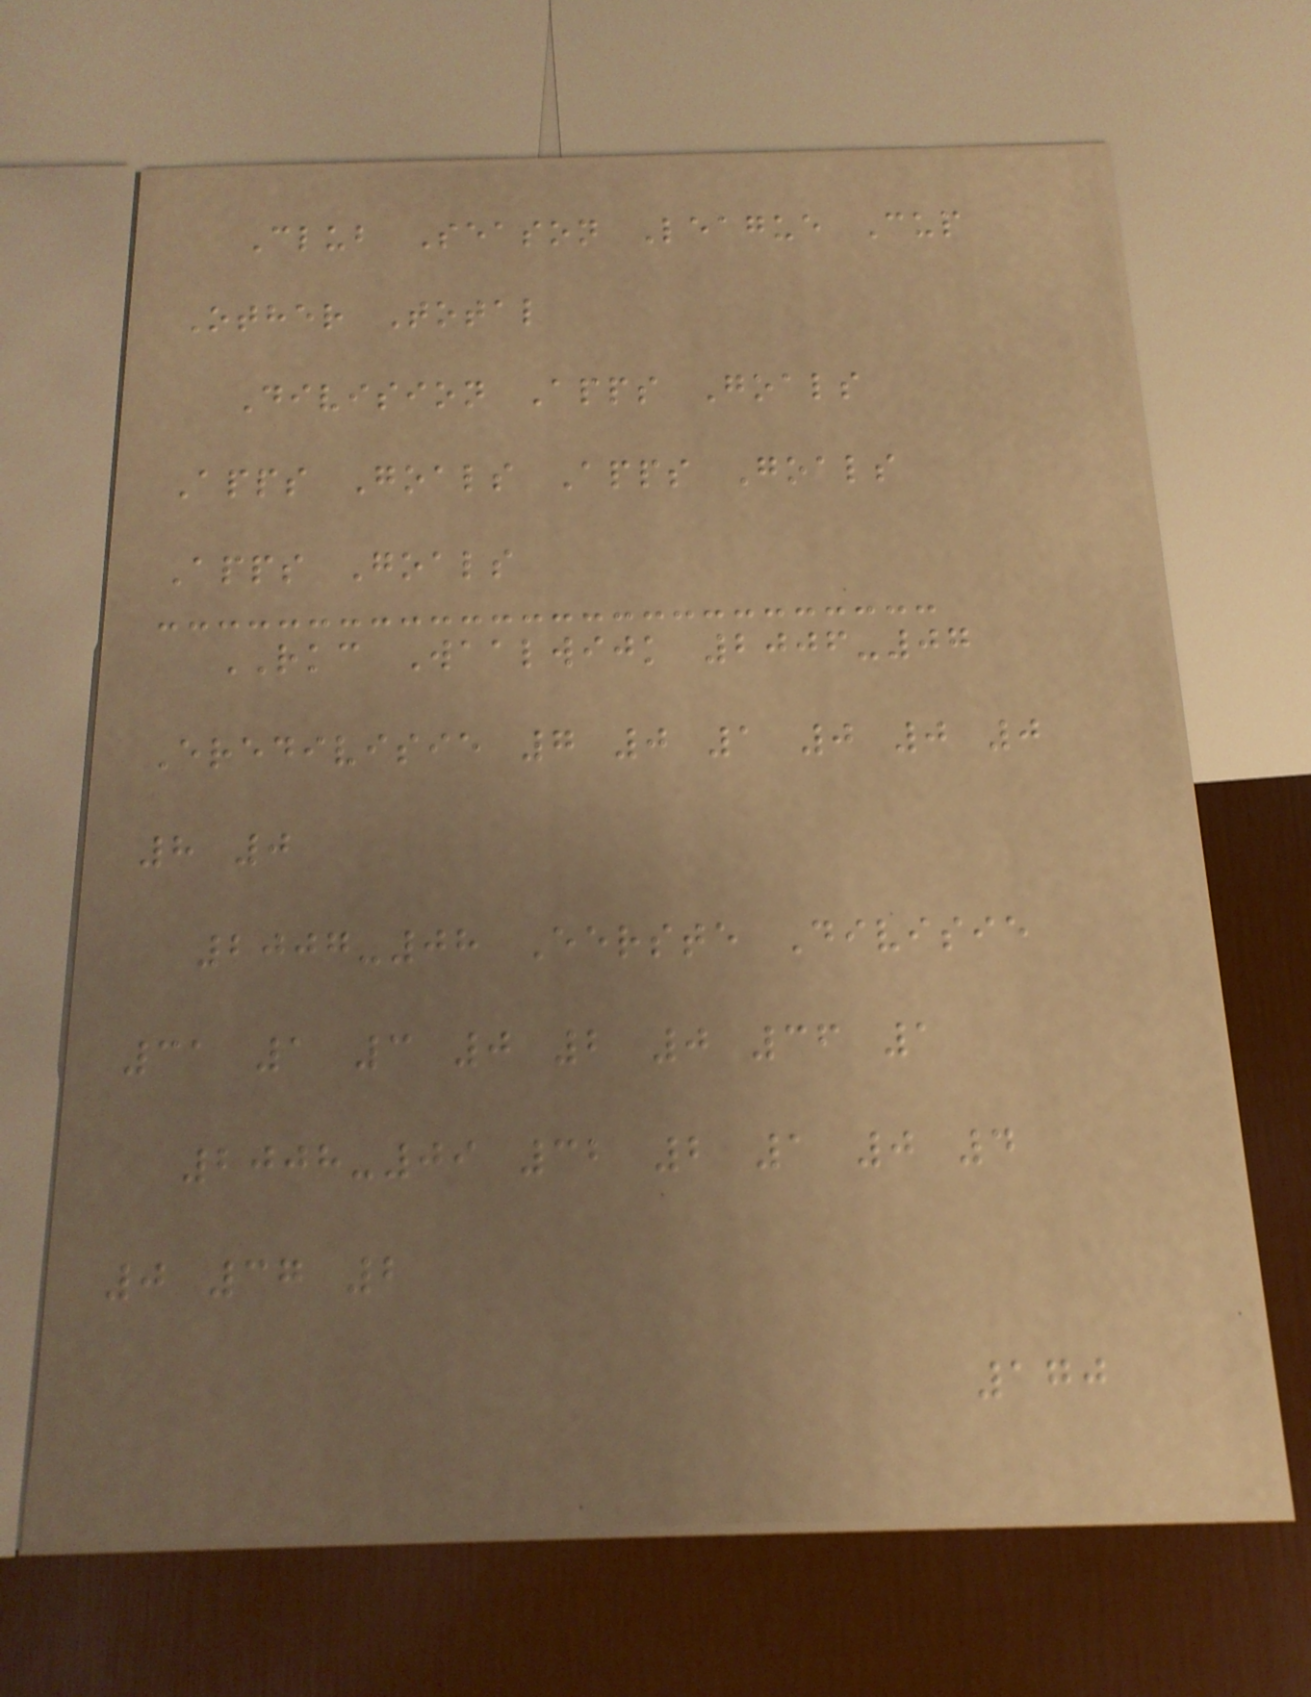Club Season League Cup
Other Total
Division Apps Goals
Apps Goals Apps Goals
Apps Goals
RKC Waalwijk 2006-07
Eredivisie 7 0 1 0 0 0
8 0
2007-08 Eerste Divisie
31 1 3 0 2 0 36 1
2008-09 32 2 1 0 4
0 37 2
170
